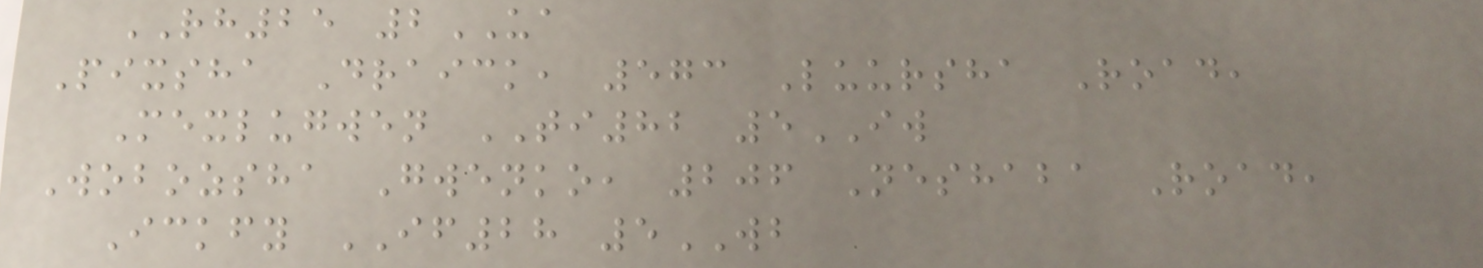RH25 2UA
Pixsha Draick, 573 Luursha Road,
Mexlugwen TI82 5IW
Wobozsha Gwenko, 206 Neshaba Road,
Ickfy IF28 5WB
